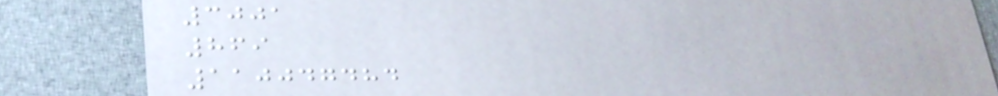3001
869
110047484
